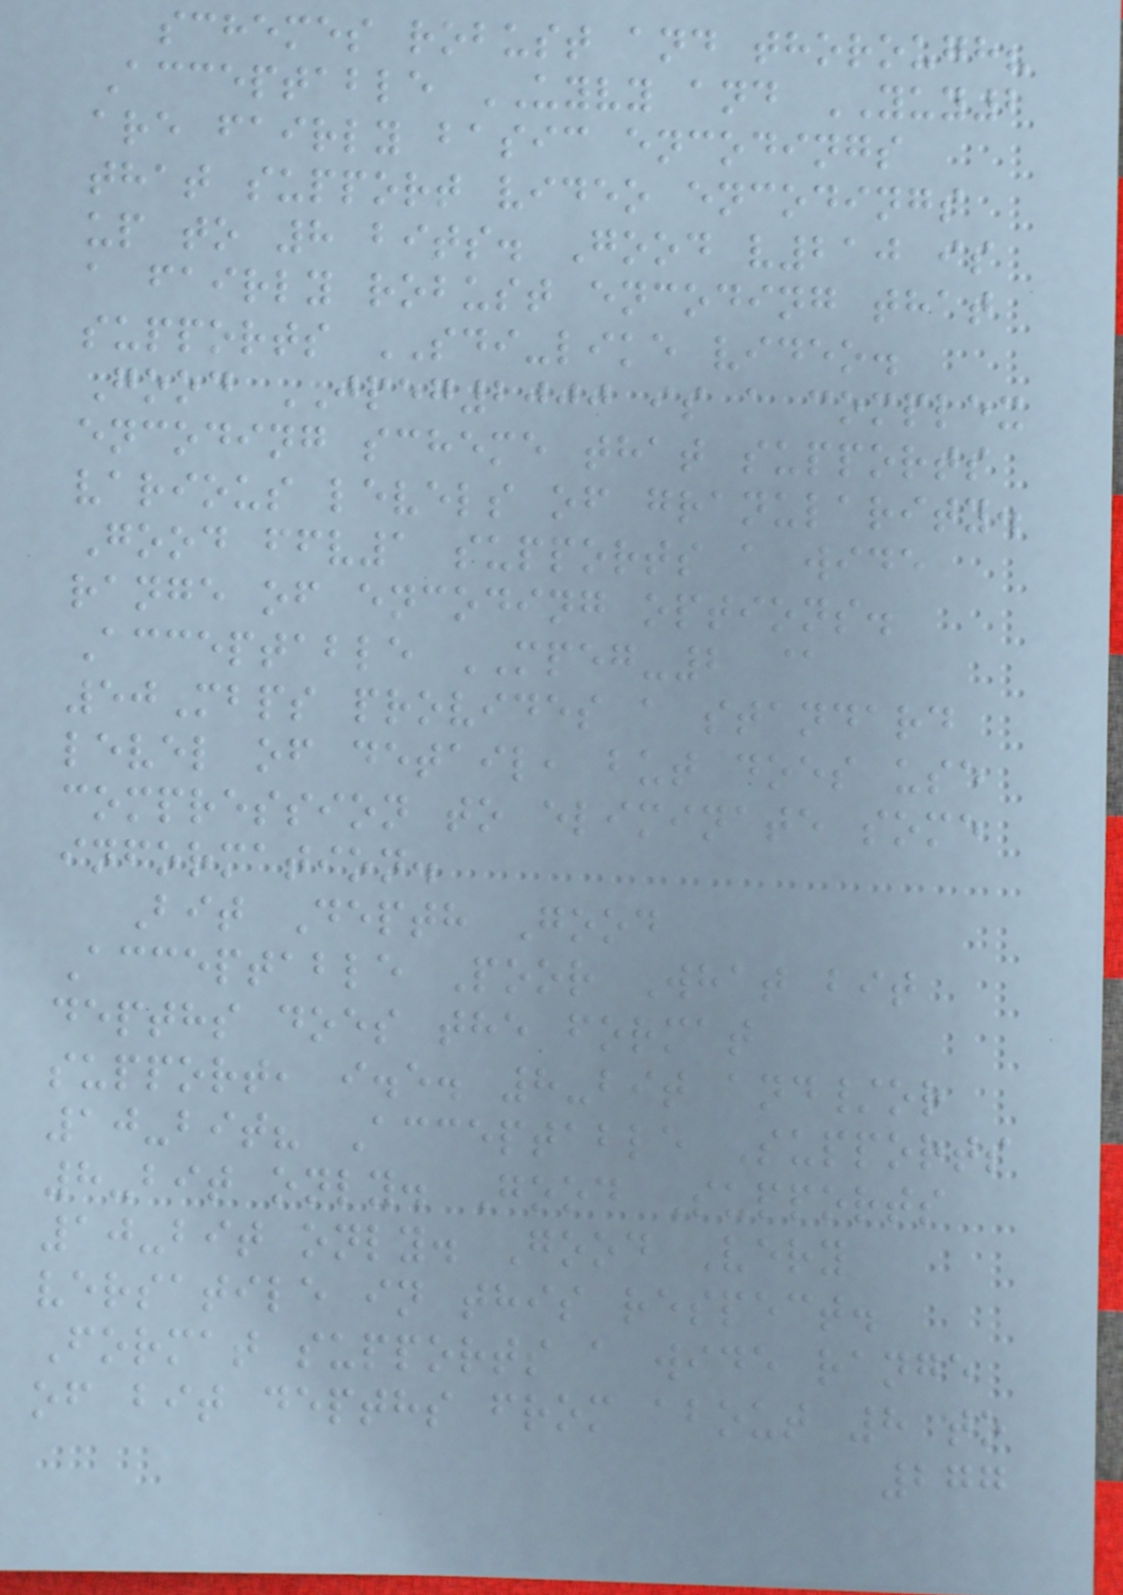schemes robust and thorough?
Acceptable UYVY and YUY2
are fairly basic encodings
that support video encodings
up to 8 bits. Good v210 is
a fairly robust encoding that
supports SDI-like video.
Good JPEG2000 is a complex
encoding scheme that supports
various levels of granularity.
Good ffv1 supports a wide
range of encoding options.
Acceptable MPEG-2 @
50Mbps provides a standard
level of detail, but does use
compression to eliminate some
information.
Bit Depth Good
Acceptable Poor What bit
depths does the format
support, i.e. 8-bit and/or
10-bit? Acceptable Supports
8-bit only. Good Supports
10-bit only. Good Very
versatile in this respect.
Format supports a wide range
of bit depths from about 8 to
277
